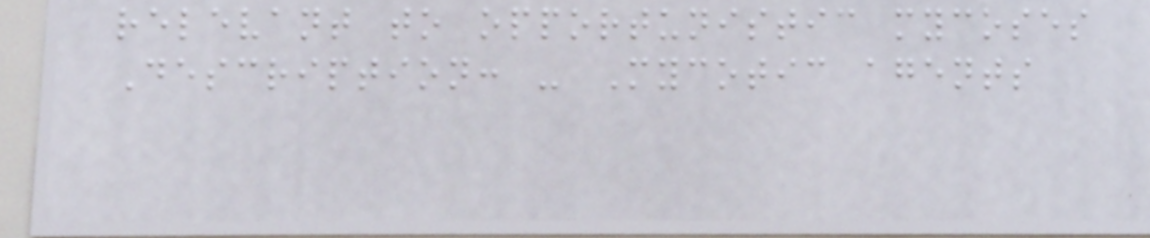relevant to opportunistic mycoses
Description: - Mycotic agents
